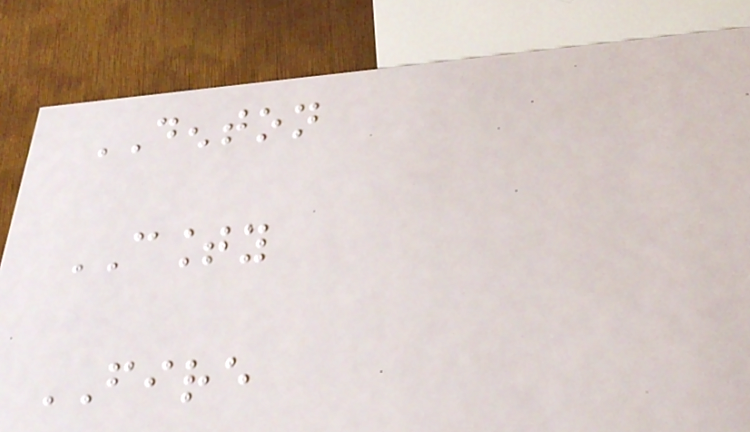DENTON
COUNTY
FIRE
